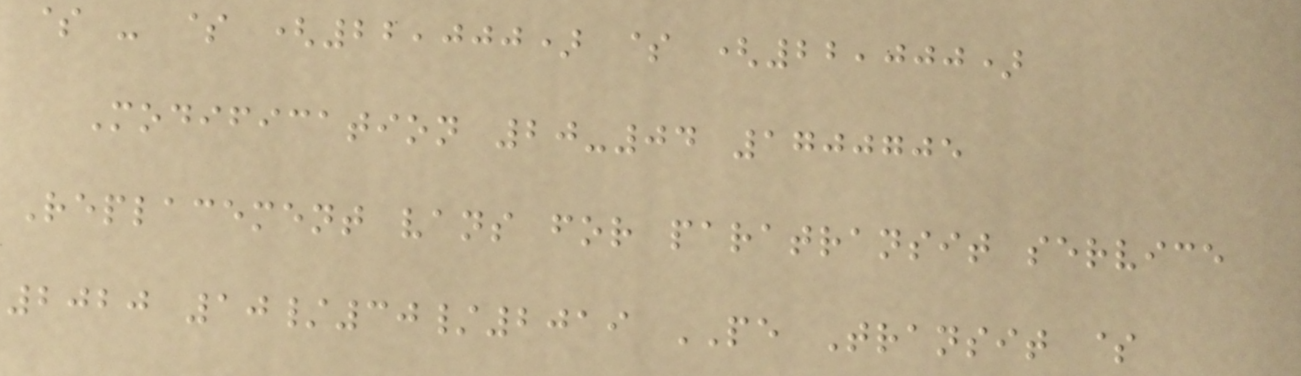$ - $ (22,000) $ (22,000)
Modification 20-04 1700705
Replacement vans for paratransit service
2020 10/30/2019 PE Transit $
